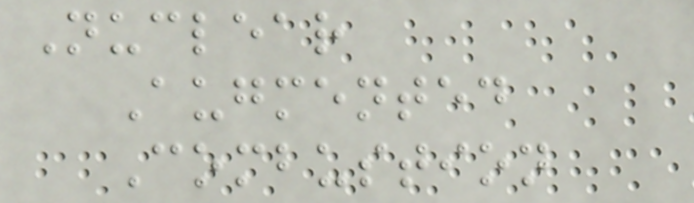Nuclear
Augmented
Combustion
